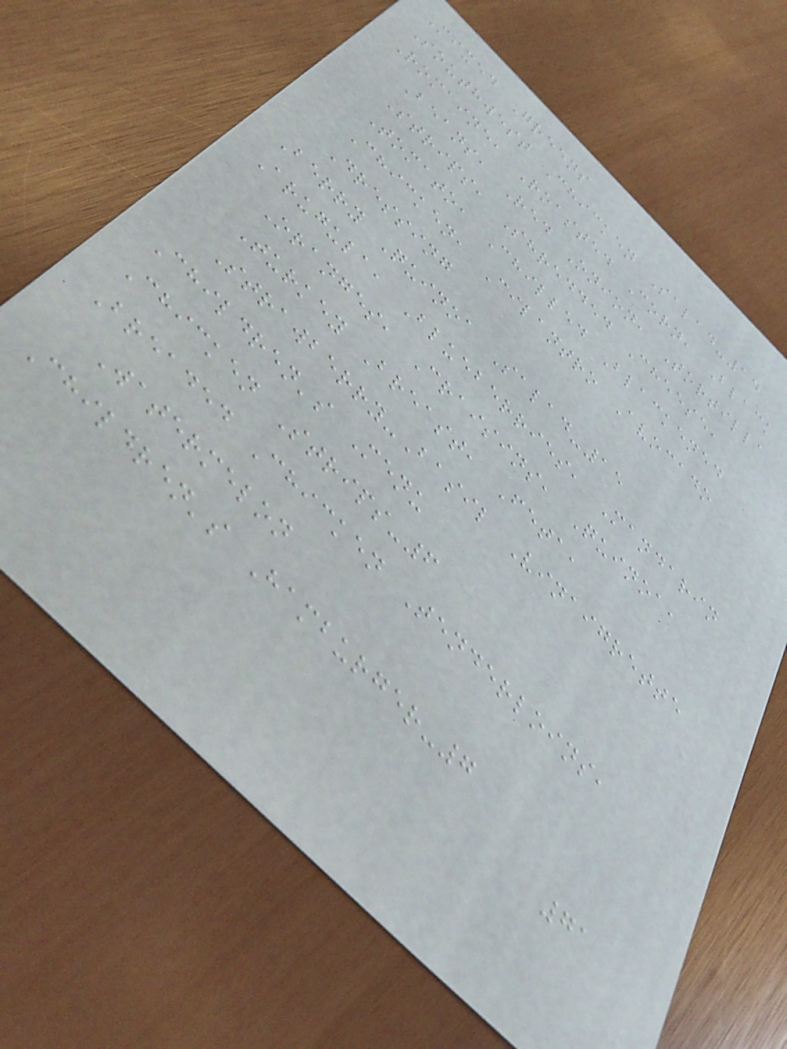Mixed Greens
Southwest Chicken Salad-14
Romaine, Roasted Corn, Black
Beans, Red Onion, Tortilla
Strips, Shredded Cheese,
Tomato, Chilled Blackened
Chicken, Cilantro Avocado
Dressing
Berry Quinoa Salad-15
Arugula, Blueberries, Mandarin
Oranges, Craisins, Quinoa,
Turkey Breast, Feta,
Strawberry-Basil Vinaigrette
Children's Menu
Chicken Strips-6
Breaded Chicken Tenderloins,
Watermelon
Children's Hamburger-7
71
